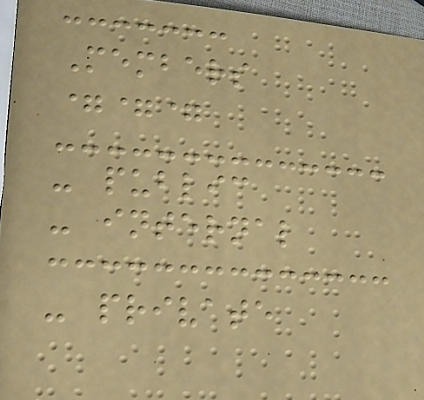Members
===
- public
- internal
- private
